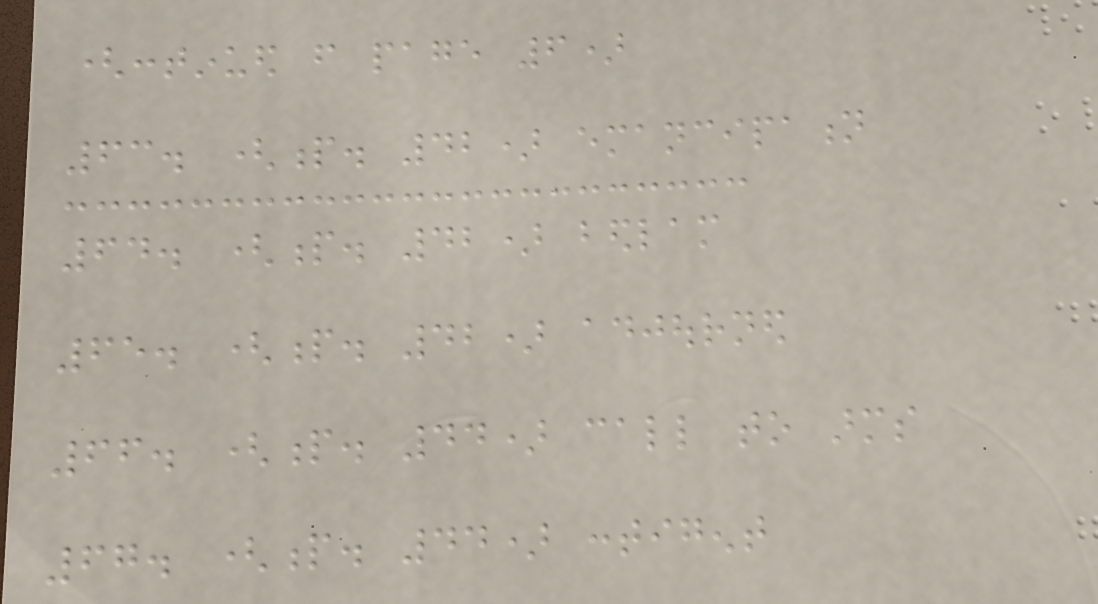(continued from page 6)
63. (p. 42) emancipation
64. (p. 42) bedlam
65. (p. 42) adjourned
66. (p. 44) call to arms
67. (p. 44) contigent
